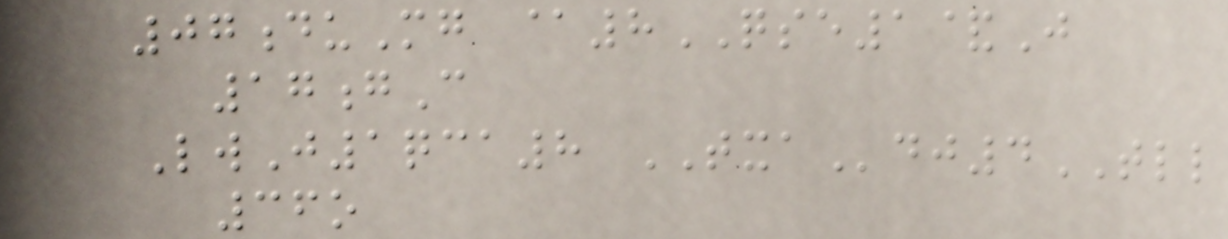07duMg @8QSE1&J
17gC
LwJ1qca8 TXAdj4TLL
36o
